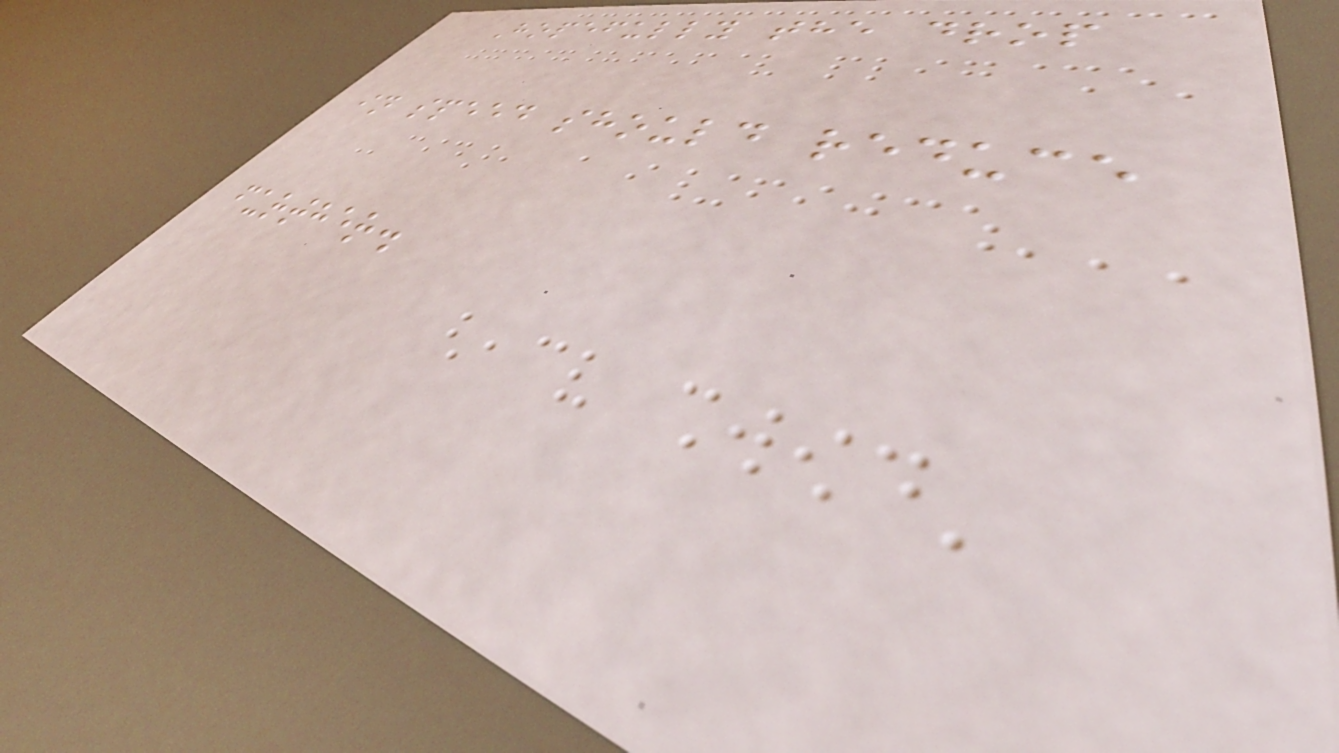Hopefully the drop
in speed should reduce
further.
